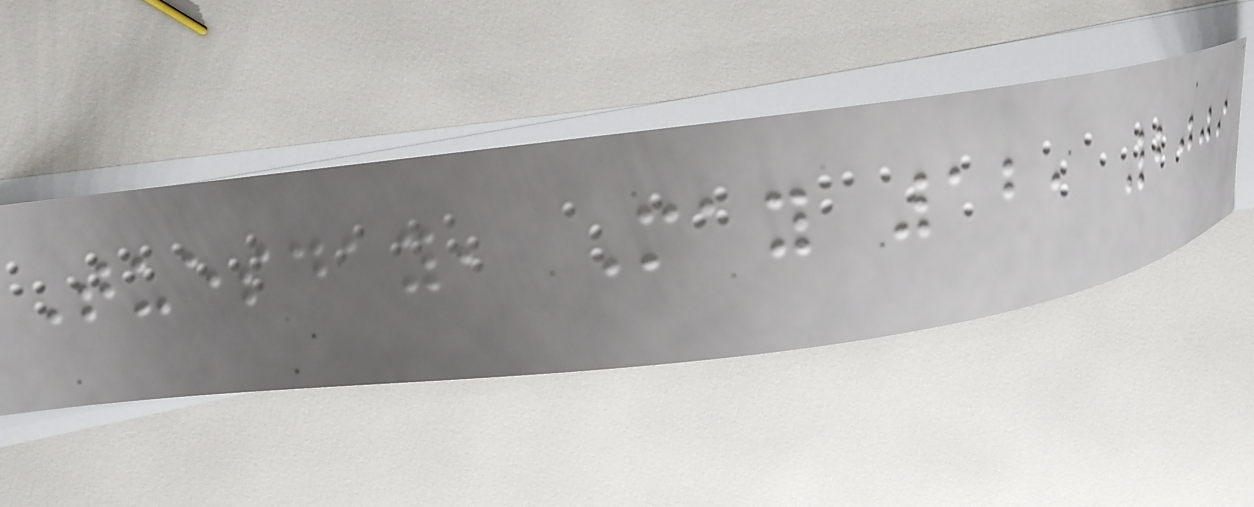Tuesday, May 12, 2009
